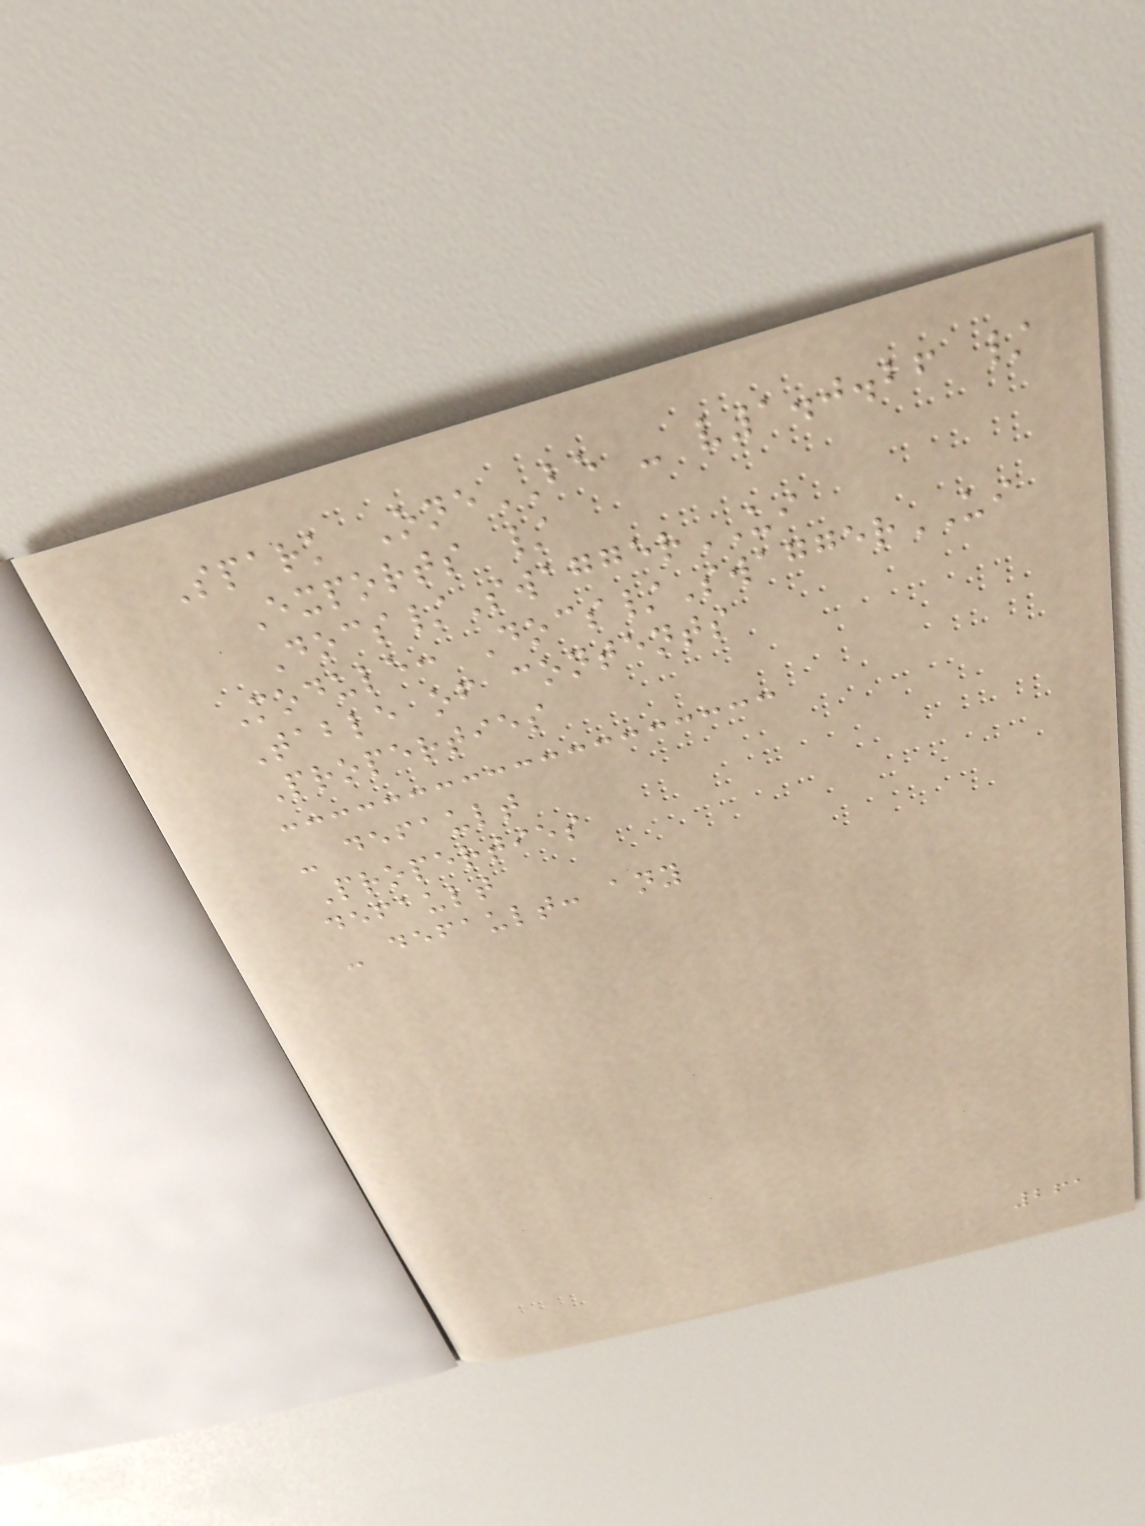Spark OneBE - v1.0.26 /
Exports /
Docs/SwaggerUI
Module: Docs/SwaggerUI
Table of contents
Properties
- default
Properties
default
- default: any
261
